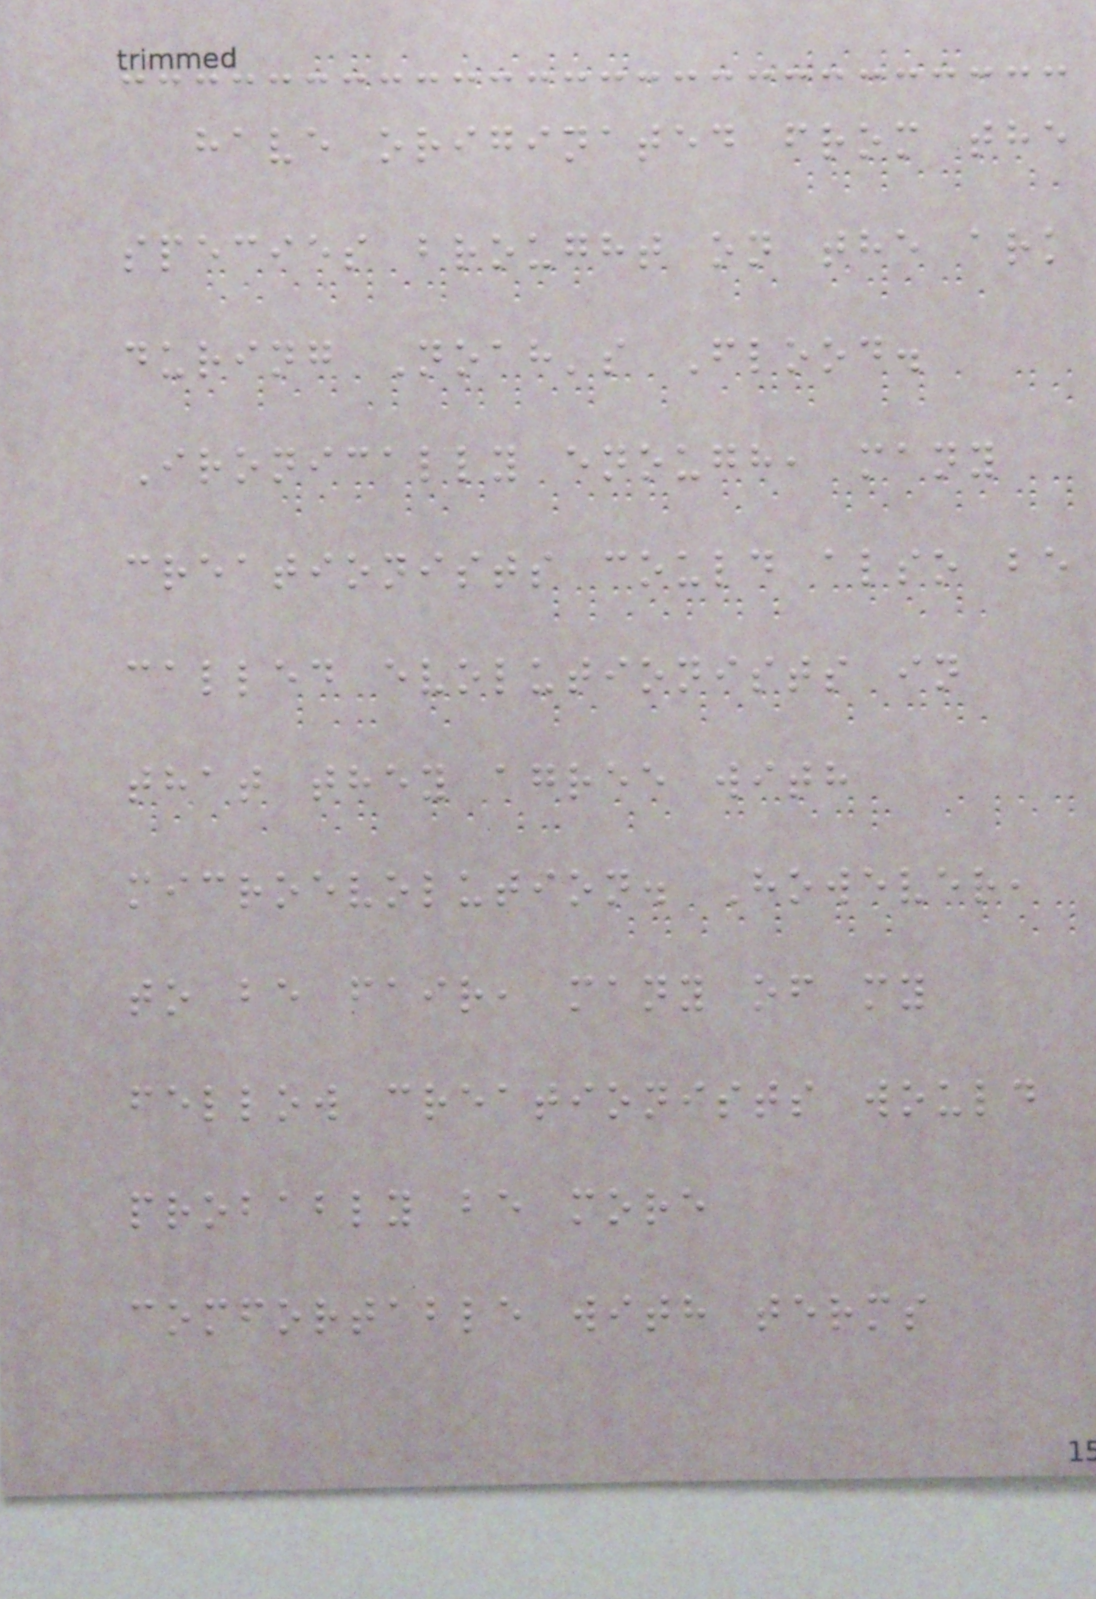have originated from the
species brought on the ark
during Noah's Flood.
Ironically enough, many
creationists could also be
called evolutionists in
that they agree with
microevolution. However,
to be fair, many of my
fellow creationists would
probably be more
comfortable with terms
